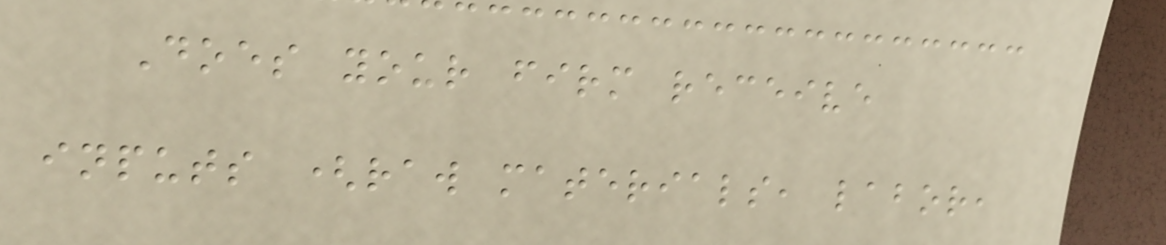Does your firm receive
inputs (raw materials, labor,
